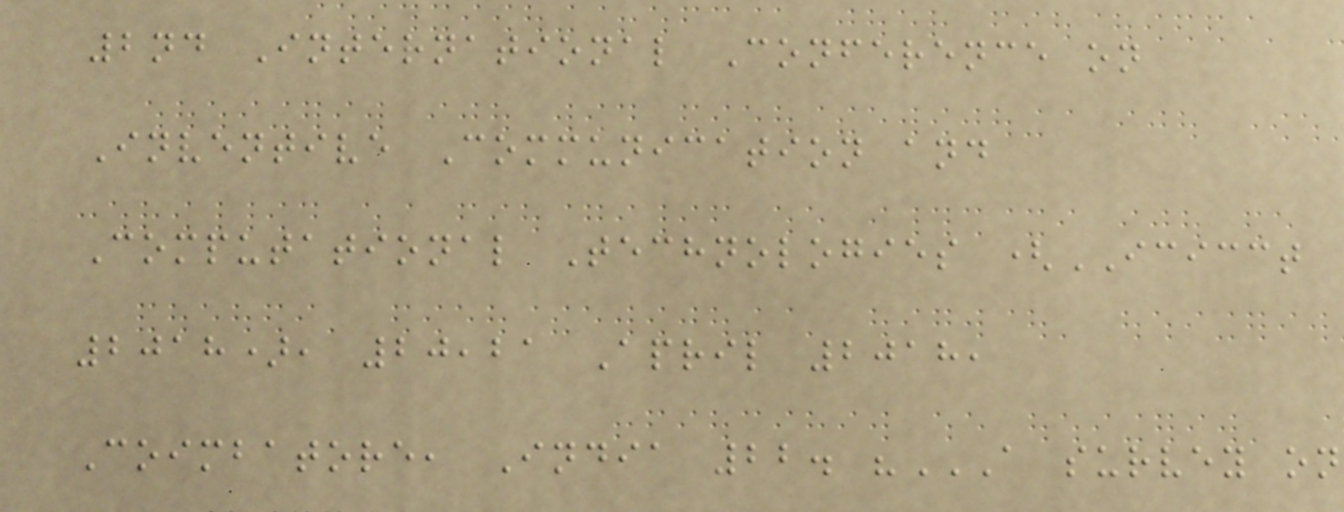2nd International Conference on
Inventive Communication and
Computational Technologies (ICICCT
2018), 20,21 April 2018,
Coimbatore, India 22. "A SURVEY ON
